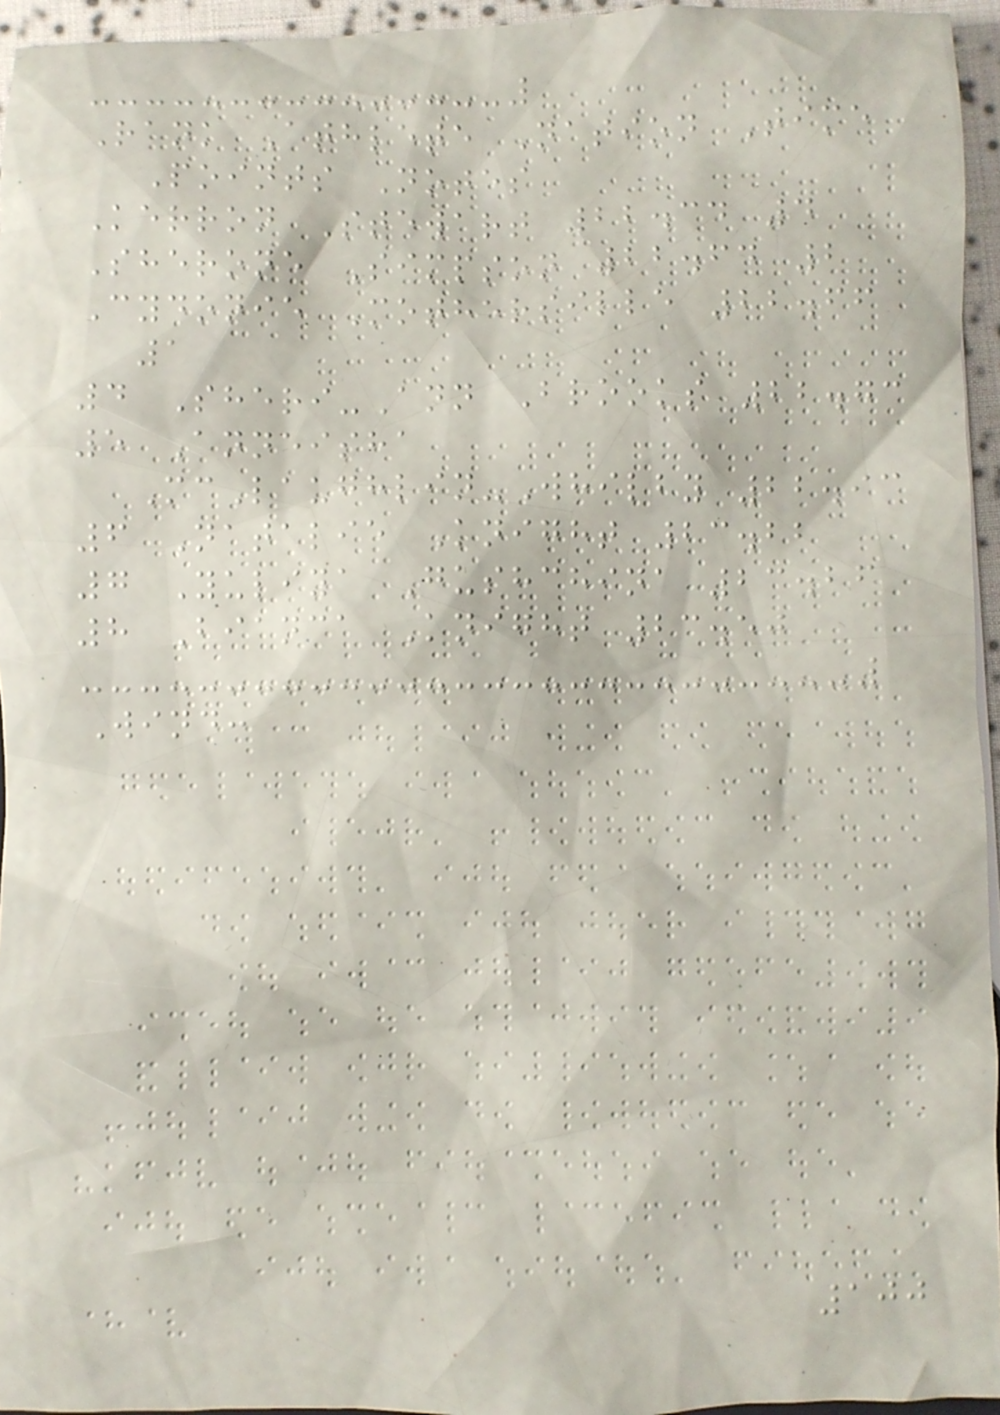Rank Athlete Nation Time
Points Notes
Kerron Stewart 22.34 4
Sherone Simpson 22.64 2
Cydonie Mothersille 22.66
1
4 Sheri-Ann Brooks 22.73
5 Anneisha
McLaughlin-Whilby 22.93
6 Natalie Knight 23.22
7 Yuliya Gushchina 23.26
8 Bianca Knight 23.50
Wind:
100
